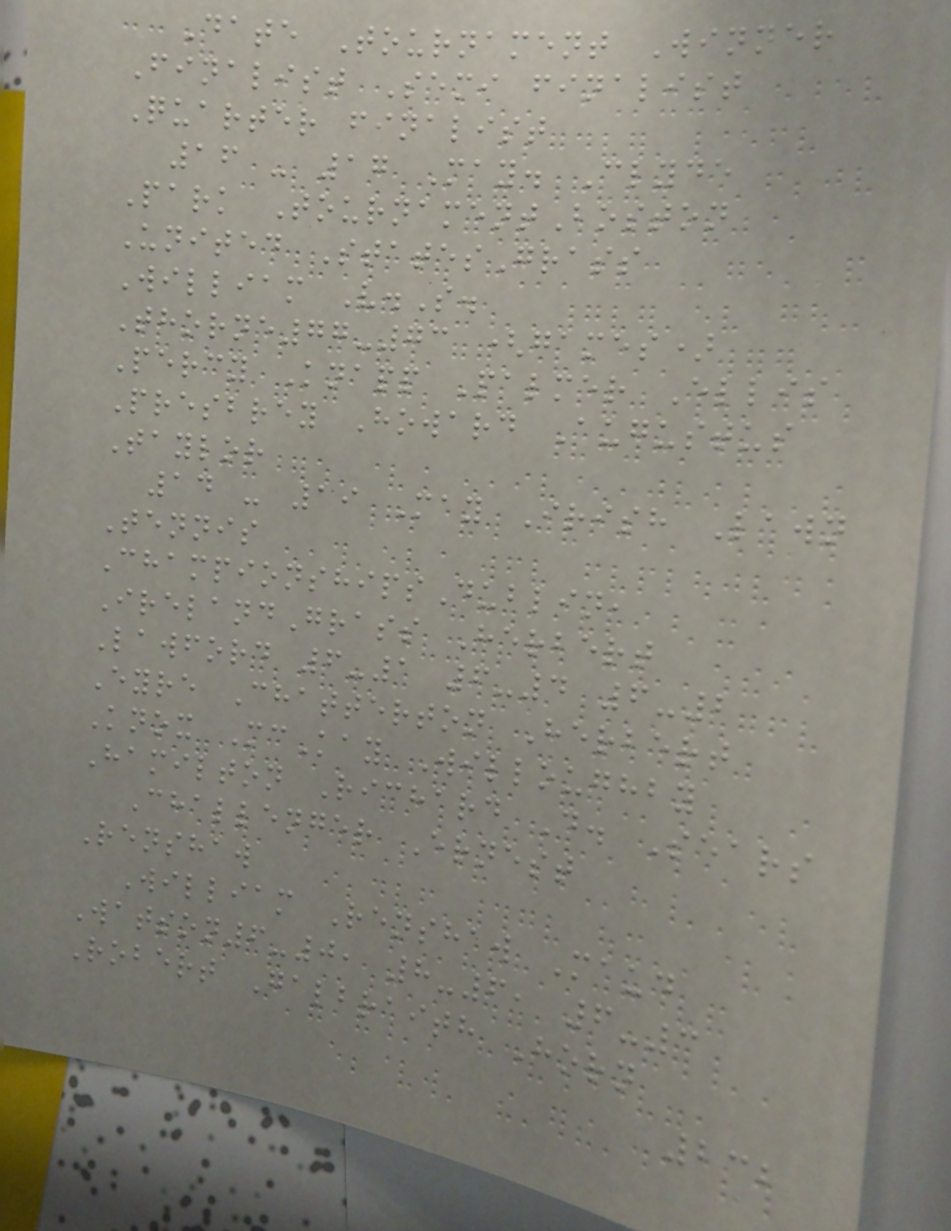Date Tournament Winner
Finalist Semi finalist
Quarter finalist
16 - 17 May. Clyde
Park TournamentBoston
United StatesGrass
William V.S.
Thorne77-73 (games)
Percy Knapp Palmer Ellis
Presbrey Howard Augustus
Taylor
14 - 19 May Irish Lawn
Tennis
ChampionshipsDublin,
IrelandGrass Herbert
Lawford 6-1 6-4 6-2
Eyre Chatterton Herbert
Knox McKay Willoughby
Hamilton Richard D. Sears
Challenger Ernest
Renshaw
William Renshaw Maud
Watson6-0, 8-6, 6-3
Robert Galbraith Horn
232
